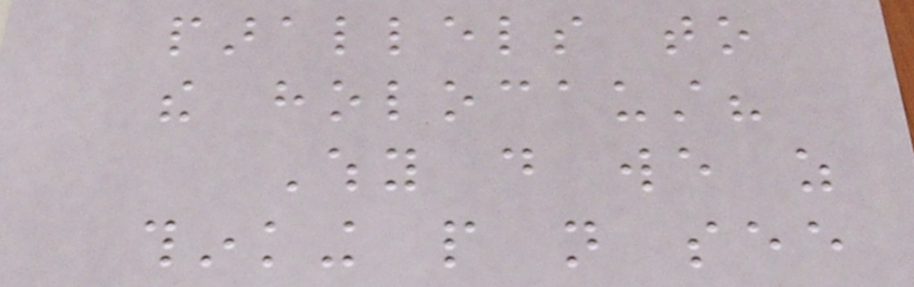parallels to
the holocaust?
Why do we as
thinking people not see
